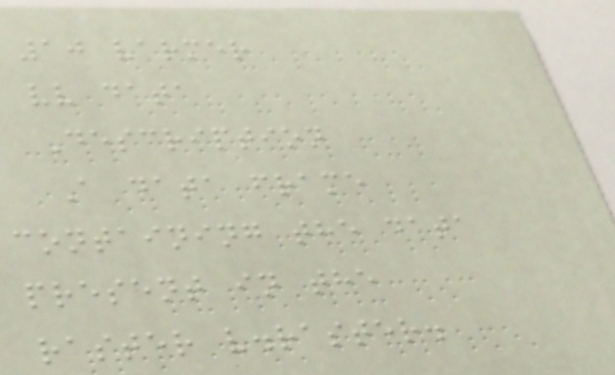10 varmer
vv data
Description
A data frame
containing the data
present in the
raster v.raster.
